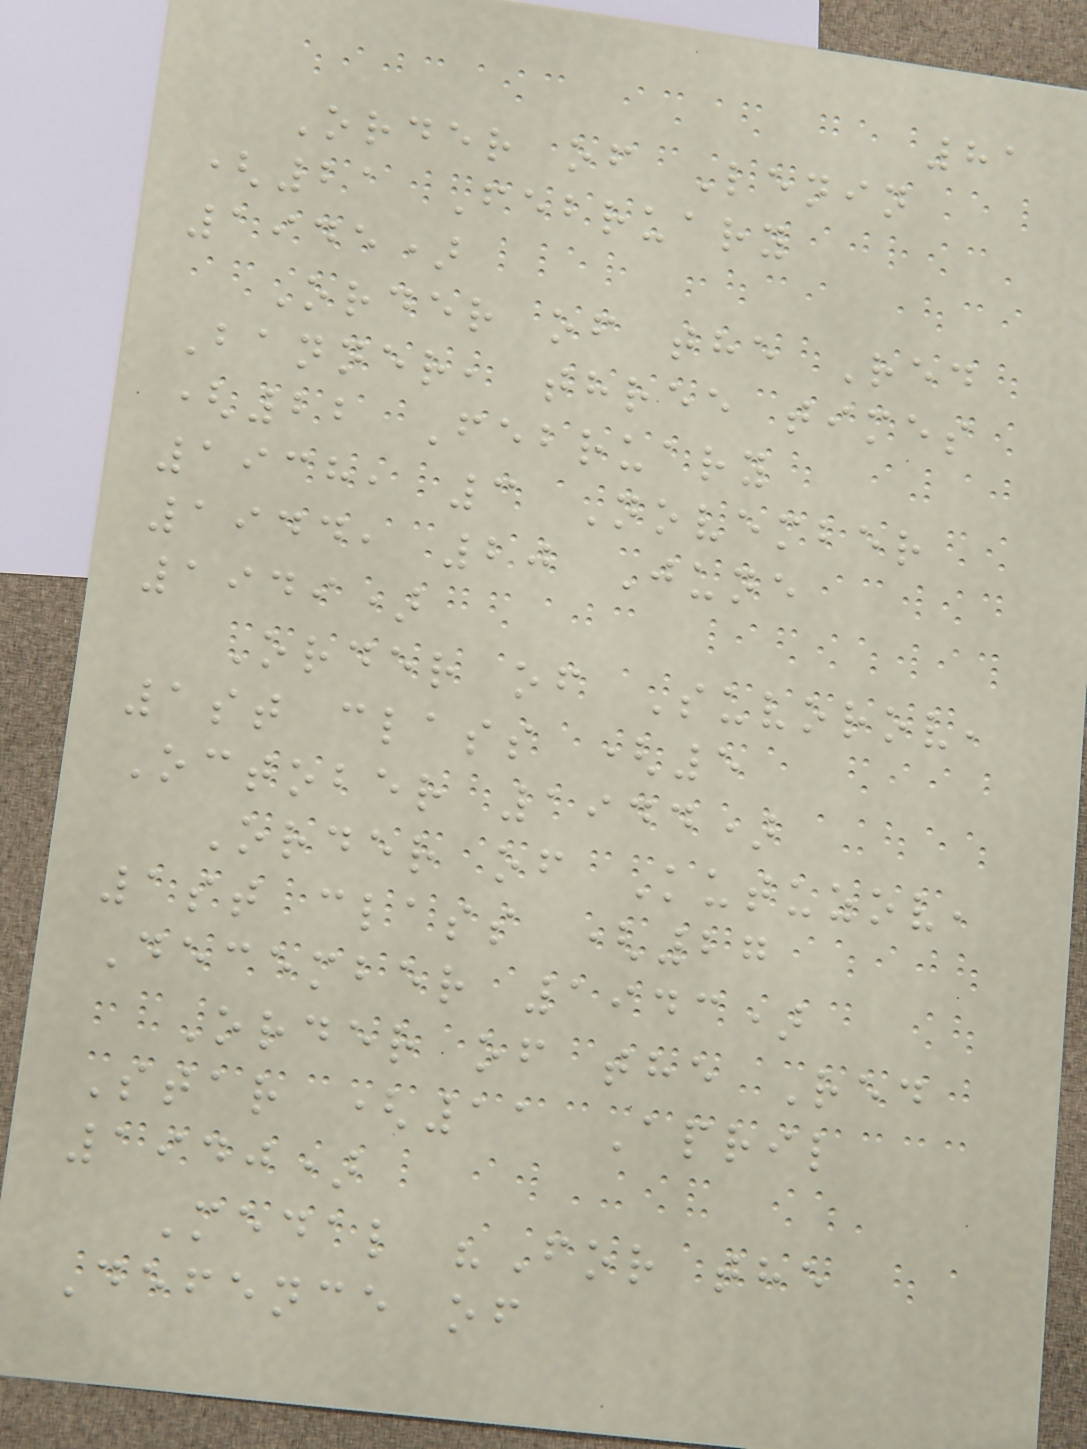81
Order of Lenin
(21 February
1945)
Order of the Red
Banner, three times
(22 February
1938, 3 November
1944, 20 June
1949)
Order of Suvorov,
1st class (5
October 1944)
Order of Kutuzov,
1st class (27
December 1943)
Order of the Red
Star (11 April
1940)
Medal "For the
Defence of
